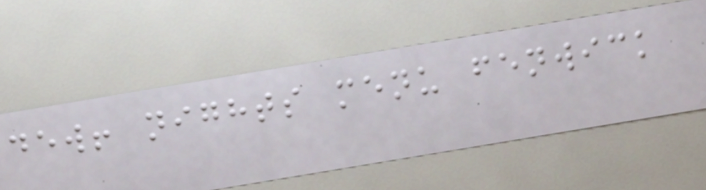dew! nights menu fenwick
